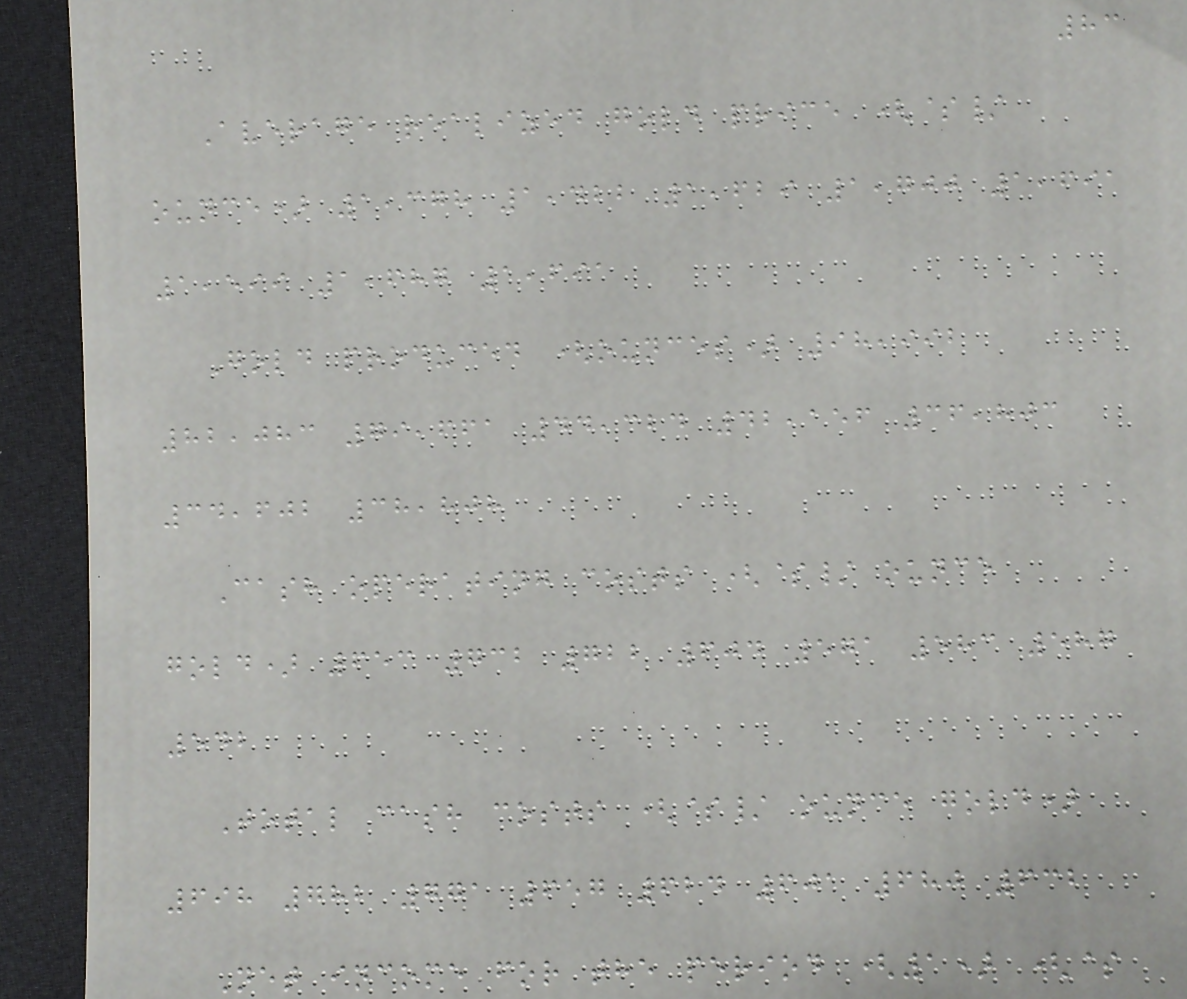83
Average realized gold price ($/
ounce) 1,378 1,422 1,629 1,700 1,691
1,599 1,687 1,691
Gold produced (ounces) 98,992
82,083 79,661 44,324 42,156 36,803
34,602 38,808
Cash operating costs ($/ ounce
gold) 653 732 722 604 571 583 587
542
Total cash costs ($/ ounce gold)
698 782 771 657 624 601 680 632
Net income for the period (1) ($
